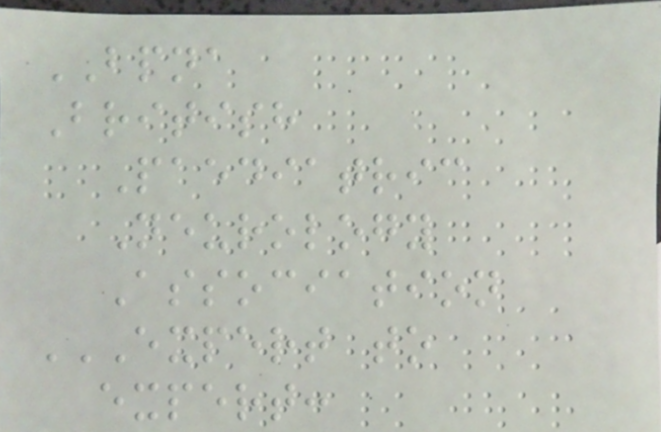BPNA
British
Paediatric
Neurology
Association
EXPERT TO
EXPERT:
